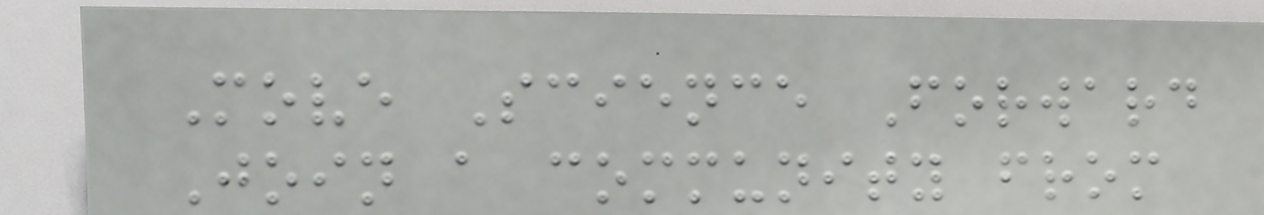Move Science Forward
Join a community from
